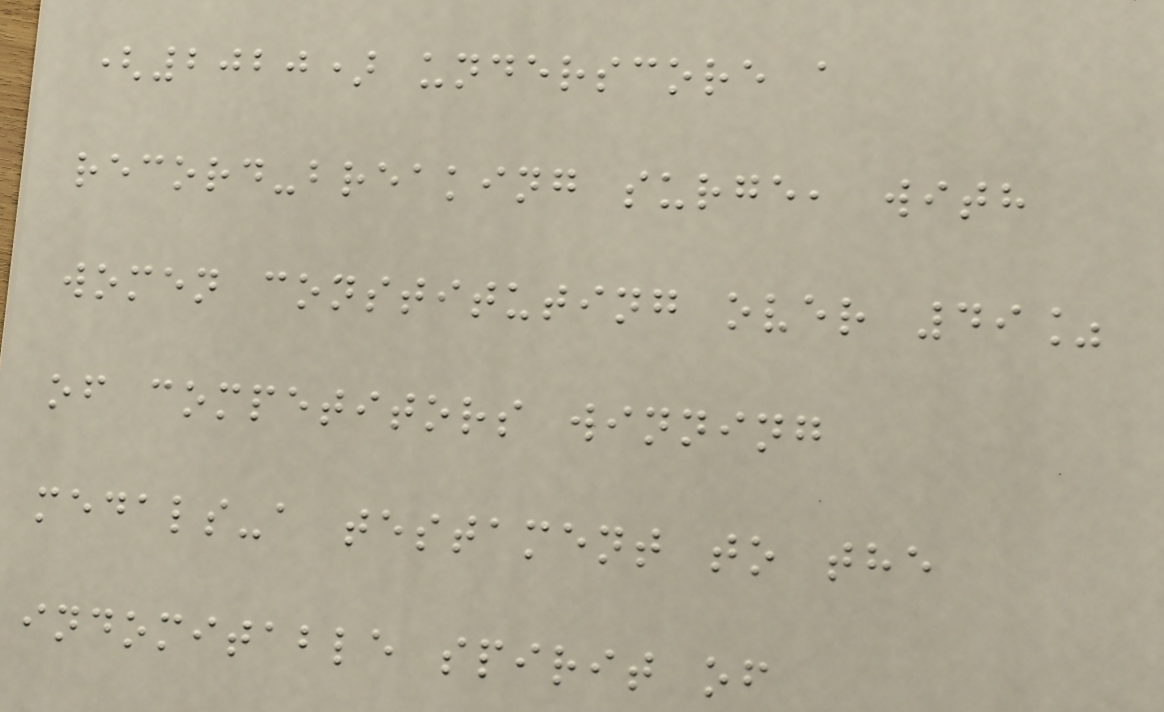(2020) underscore a
record-breaking surge, with
women constituting over 49%
of competitors winning
medals-a testament to the
indomitable spirit of
